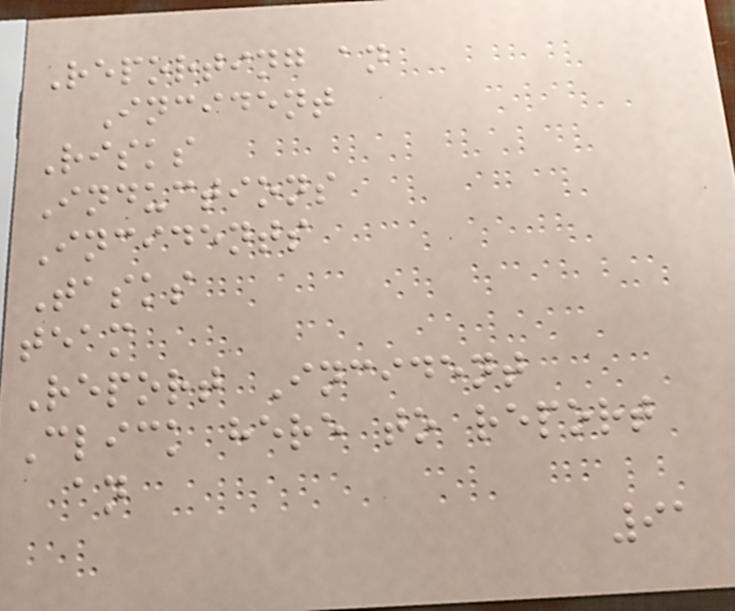Reporting an
Incident
Risks
Inductions
Incidents
Tasks
team
Report Incident
Click here to report
an
91
